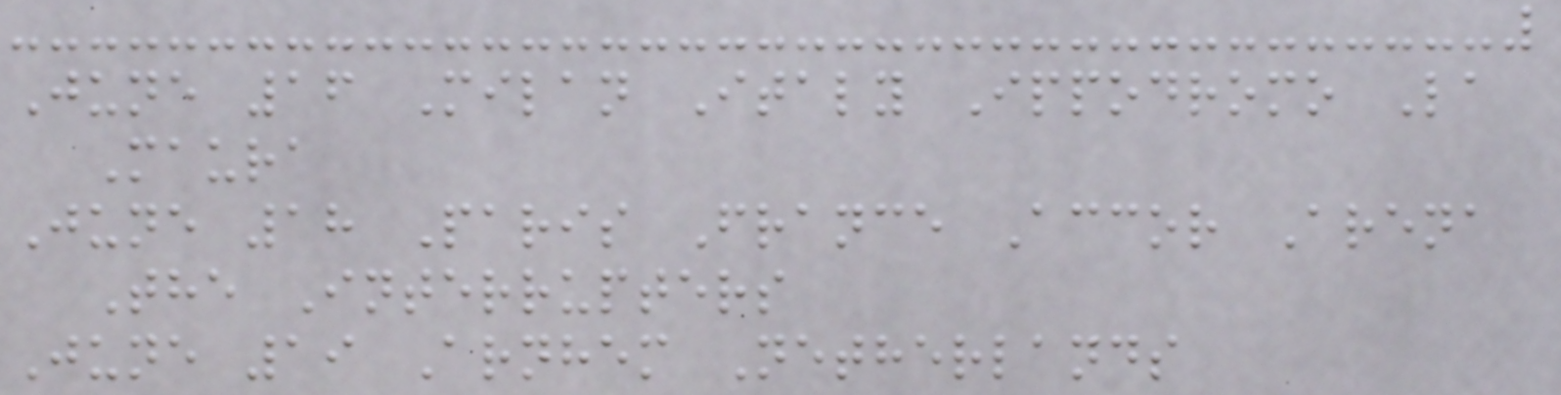June 16 Milan Italy Ippodromo La
Maura
June 18 Paris France Accor Arena
The Interrupters
June 19 Arnhem Netherlands
